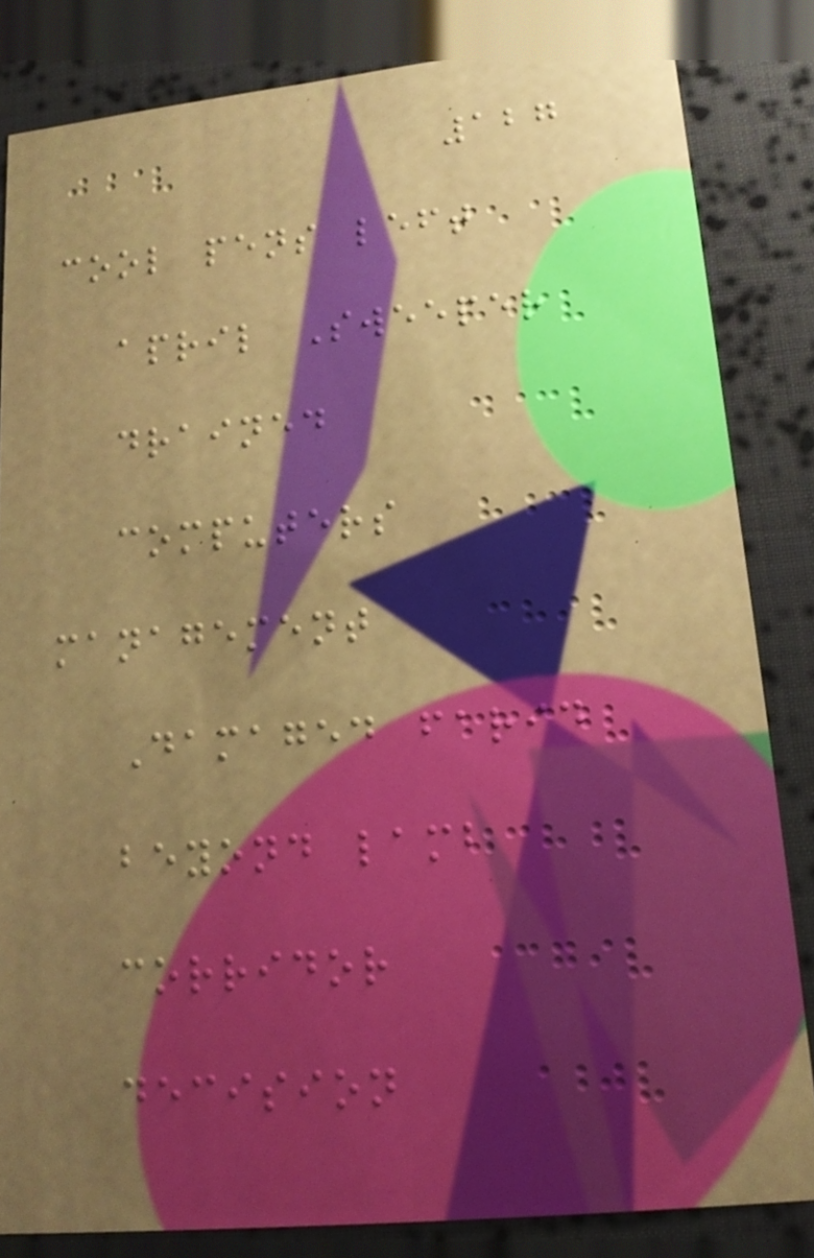127
cool pens left
april Sweeper
drained
computers
management
Damaged farid
beyond lamb
corridor
decision
